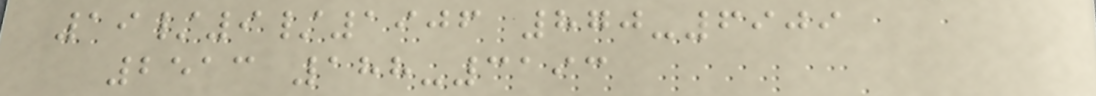19/9/1906 870-6909
2513 188-3193
